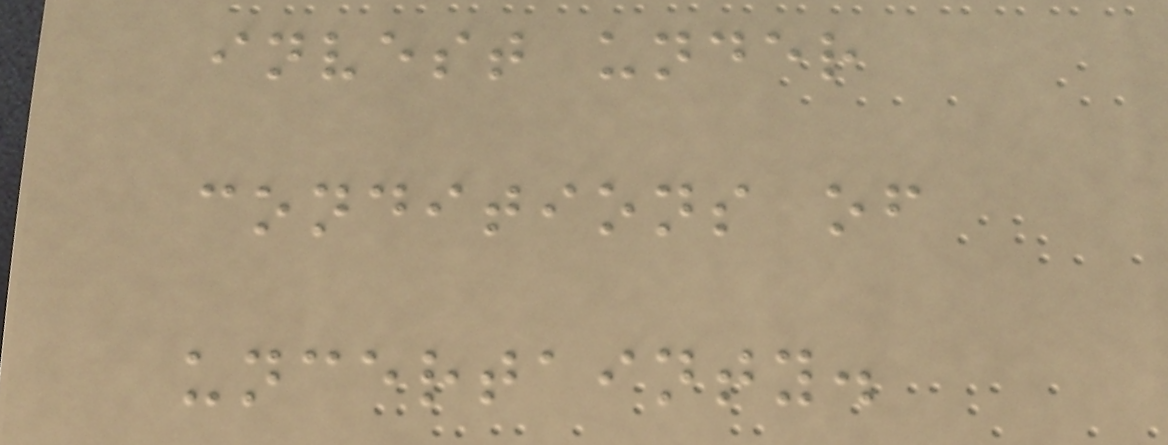invest under
conditions of
uncertainty.
